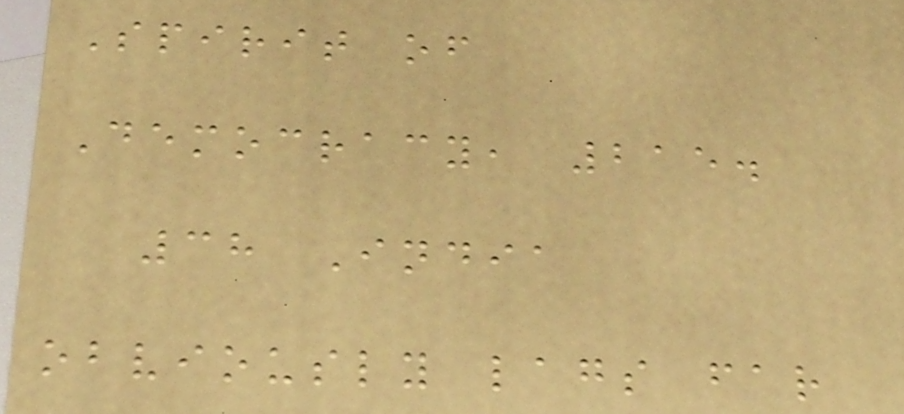Spirit of
Democracy, 215.
38 India
obviously lags far
